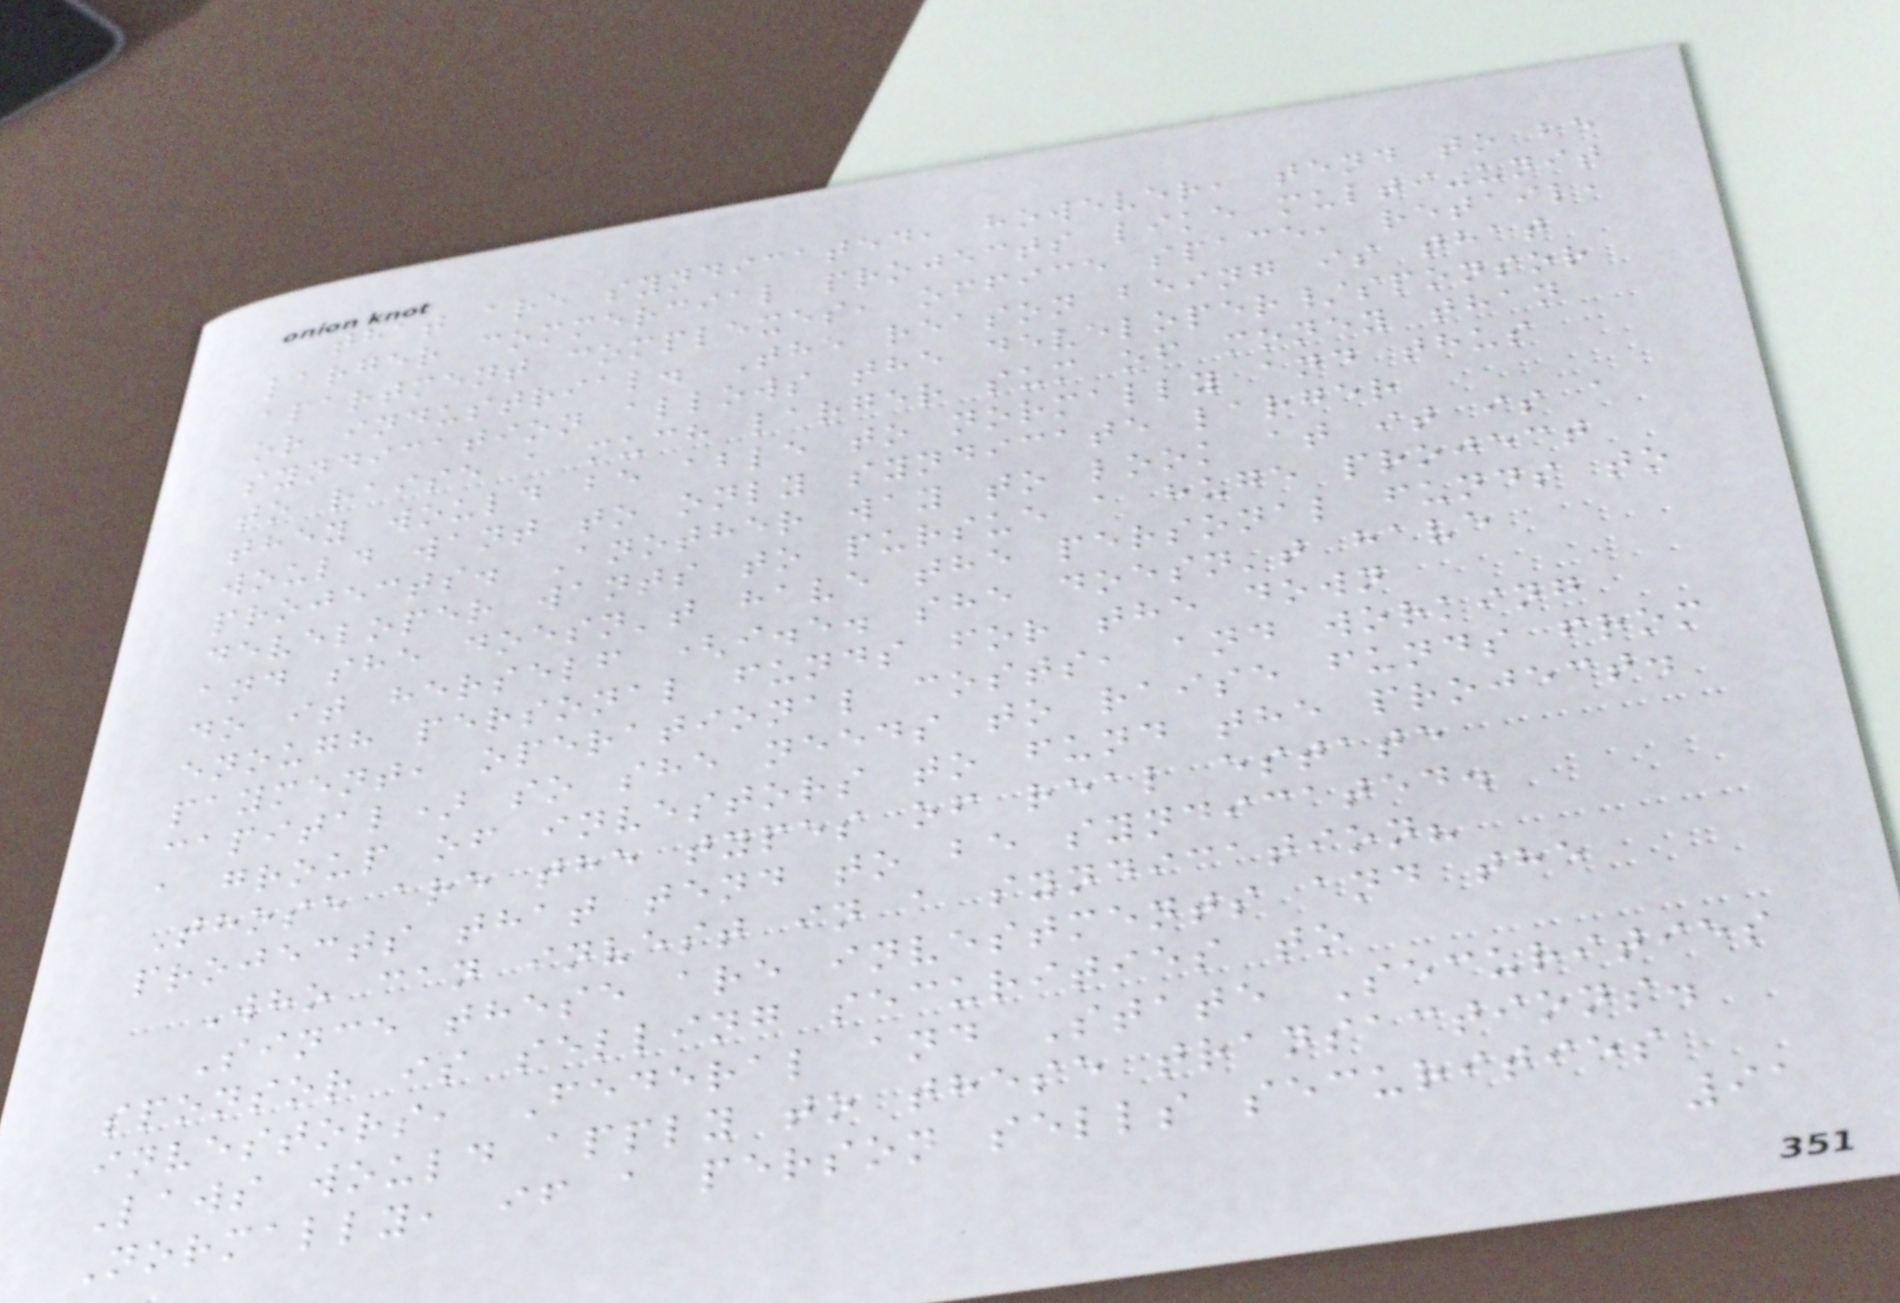that are syndicated, however, tend to be
larger commercial projects like multi-unit
apartment complexes, office space, retail,
or industrial. The reason being is that
syndication allows the developer/sponsor
to raise a much larger sum of money than
they would be able to normally and thus
would want to only syndicate larger
projects. Another way to look at it is a
developer wants to pursue a huge project
and she doesn't have the personal funds to
do it herself (i.e. she doesn't have
enough personal funds for the down
payment, operational costs, and working
capital) so she needs to raise funds from
a group of investors to fund the project.
Those are the types of real estate
projects that tend to be syndicated.
Who can invest in a syndication?
Since these are investments and the
sponsor is selling securities to
investors, Federal and State Securities
Laws would apply to these transactions.
Normally, if a person sells securities
91
